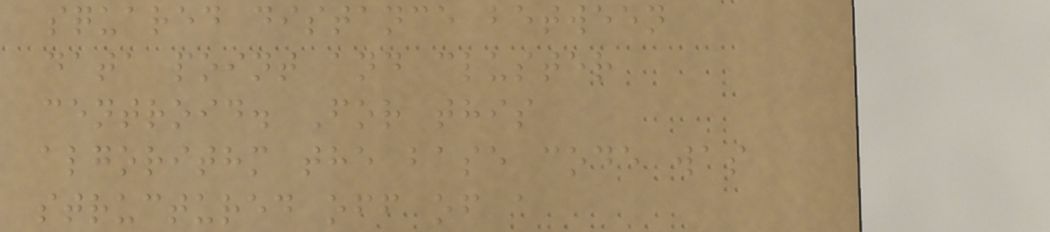squared distance between
data point and cluster
centroid. For this
algorithm the base code was
structured off of a
